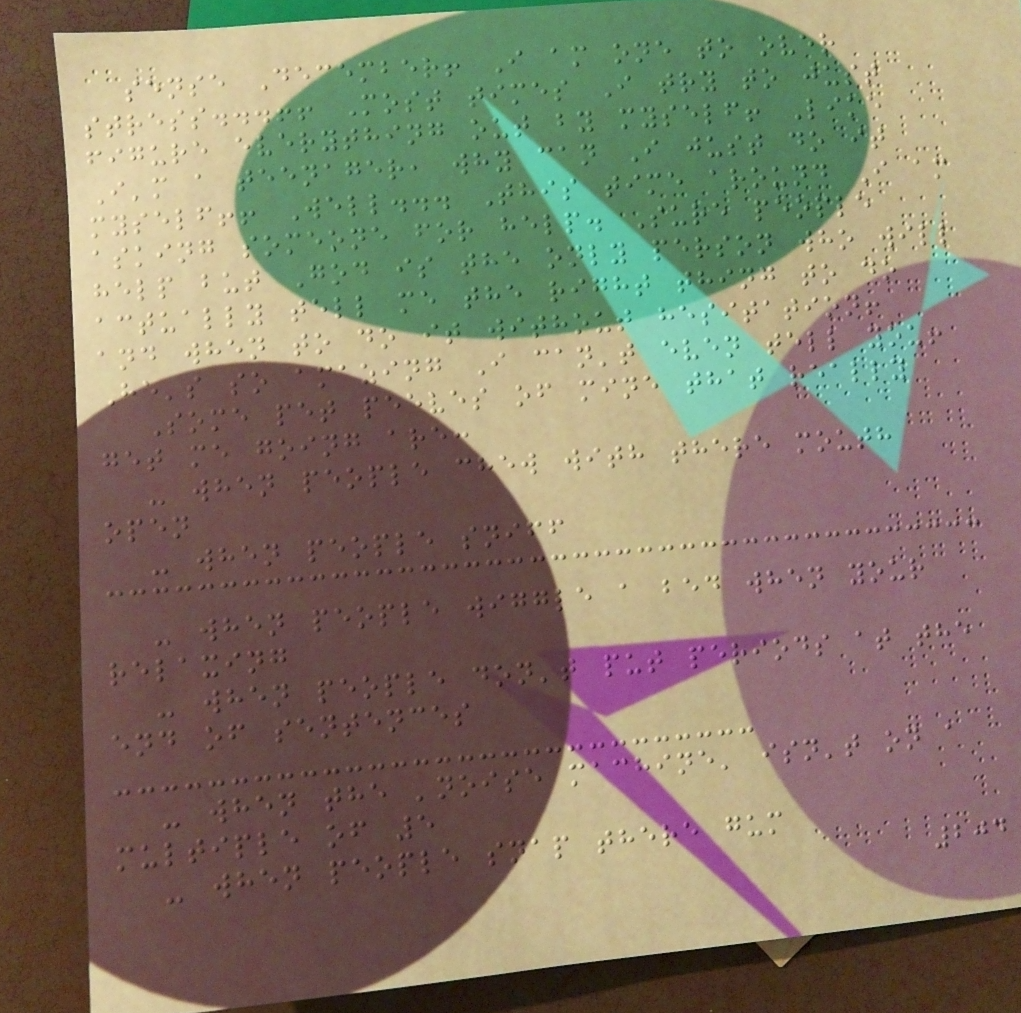sense December! I am one to over
stress...!! Most times I try to just
figure everything out by myself! Like
I'm a teenager, why can I just do it
myself!! Well... This time around I am
asking someone for help. Sure people
help but God is the only person who will
actually tell me the right thing to do
and when to do it without hesitation!
He's so amazing I can't even tell you!
Some pet peeves of mine that really
get me going are:
- when people chew with there mouth
open
- when people sniff
- when people wiggle a bed when your
relaxing
- when people don't put periods at the
end of sentences
- when the 'noise machine' isn't on a
multiple of 5
- when people snap there gum
204
